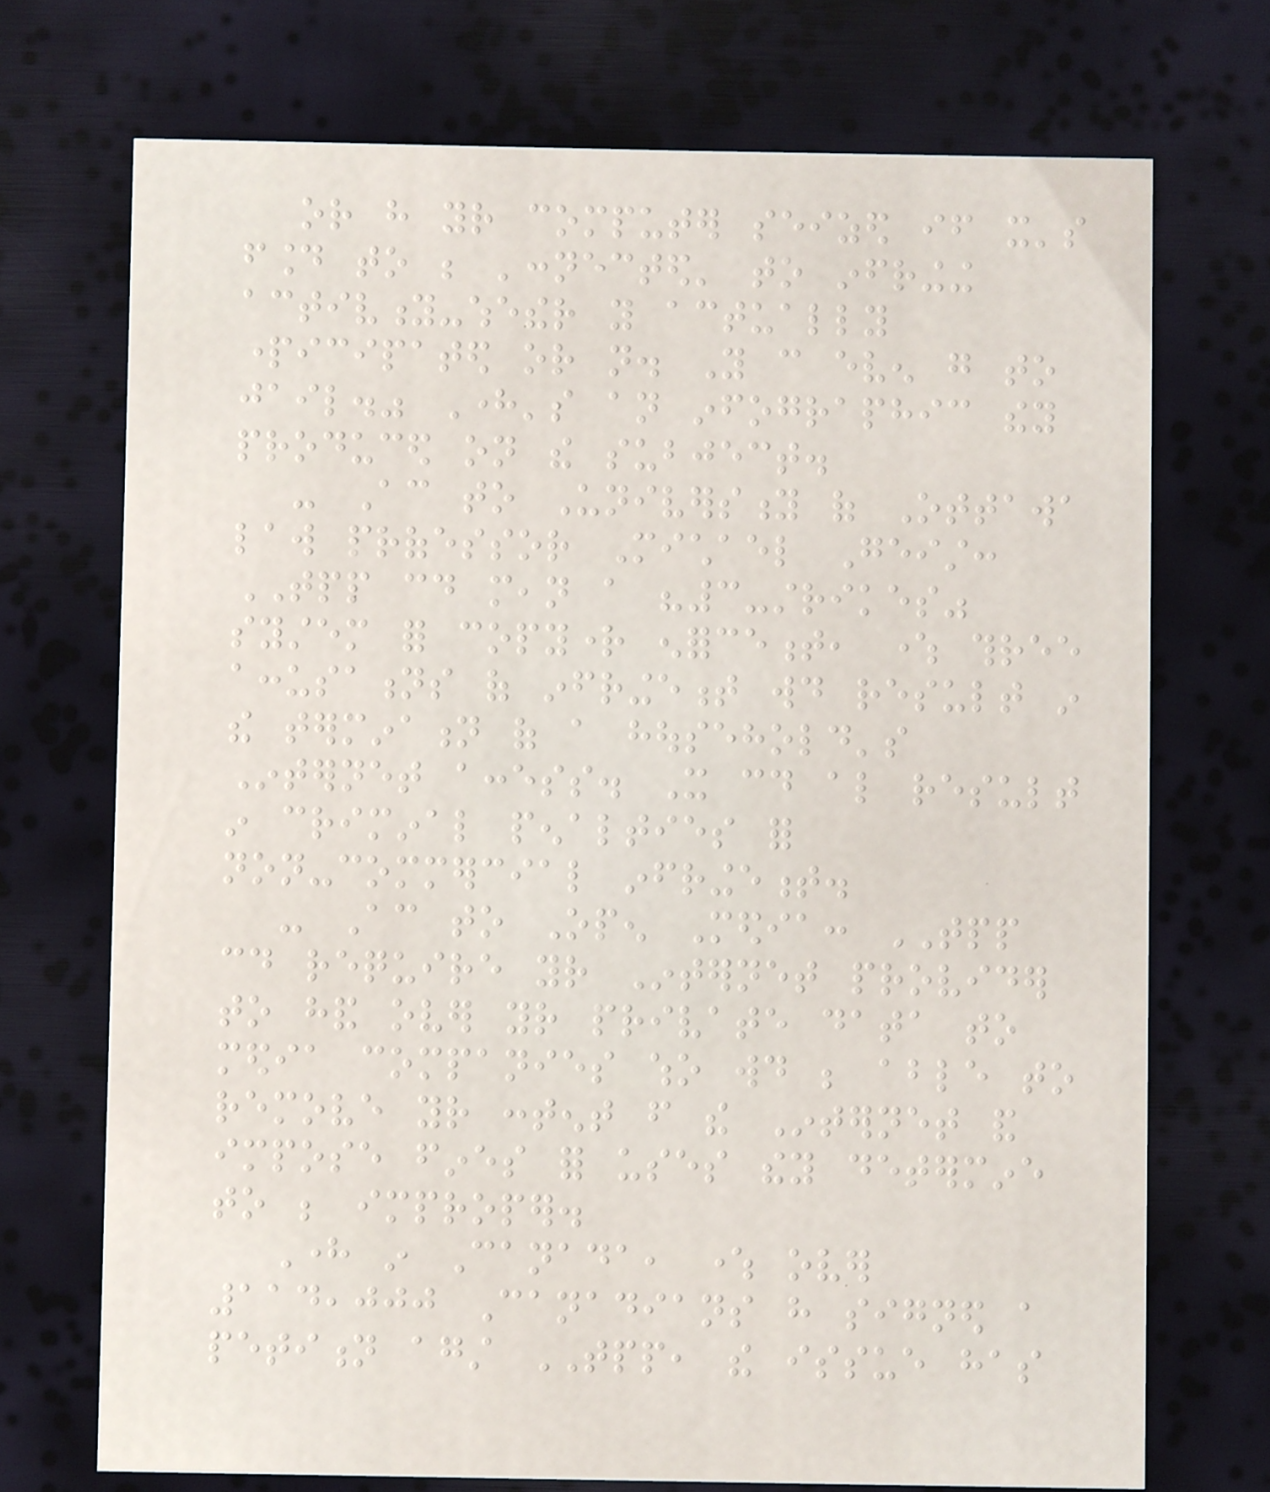or have your computer seized if it's
found to be 'connected' to infringing
activity-whether you actually
participated or not. You can even go to
jail." Here's an infographic they
produced on the subject.
- According to University of Ottawa
law professor Michael Geist:
TPP could mean a "3-strikes"
system for copyright enforcement, where three
accusations of infringement would result in
the termination of a household's
Internet access. It could also result
in criminal penalties for
non-commercial infringement.
- According to Open Media: TPP
could require your Internet provider
to hand over your private data to
media companies who would be able to
remove your content from the Internet and
impose fines for uses they determine
to be improper.
Here in Canada, where over
114,000 Canadians have signed a
petition against TPP, the issue has
